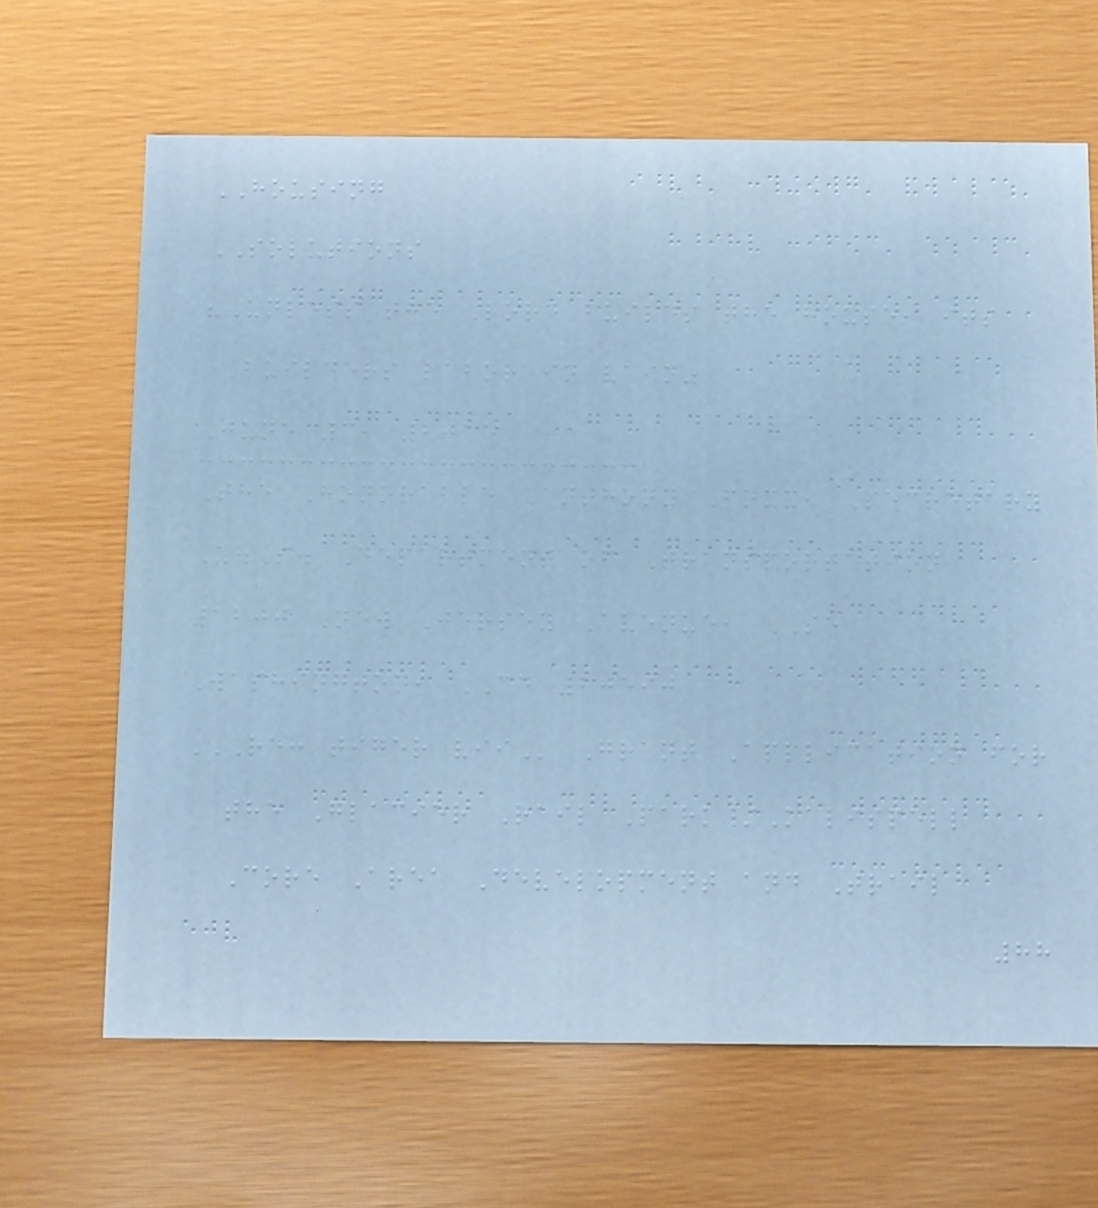HOUSING
SOLUTIONS
"Unless the Lord builds the house, its
builders labor in vain"
June 3, 2015
The Honorable Anthony Foxx, Secretary
U.S. Department of Transportation
1200 New Jersey Avenue, SE
Washington, CD 20590
RE: TIGER VII Grant Application for
the Glacier Rail Park/Kalispell
Core Area Development and Trail
88
